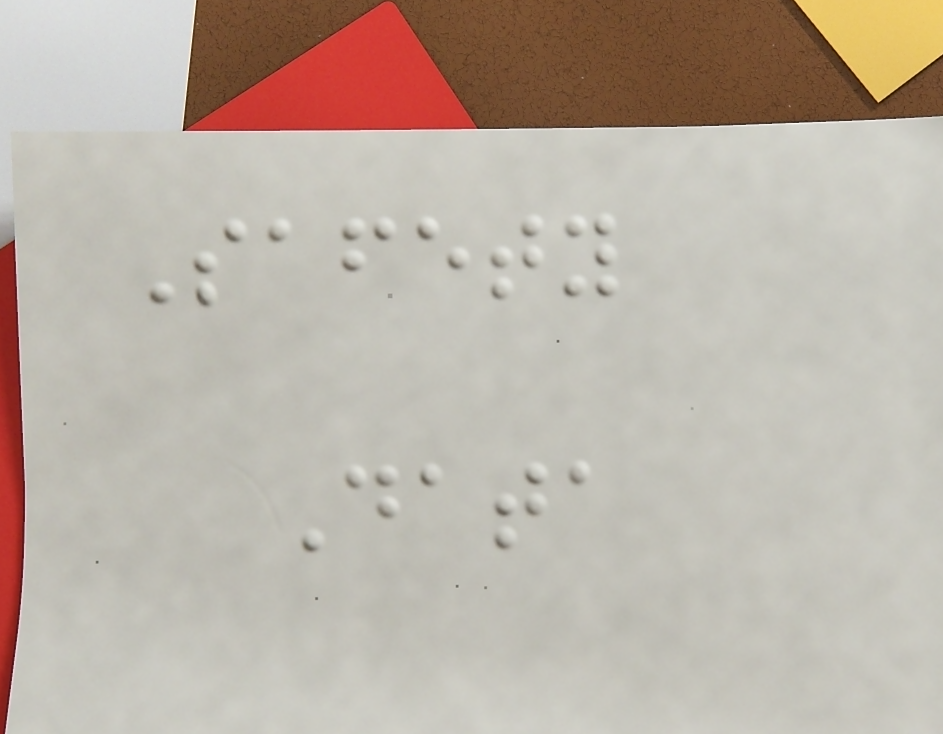Safety
Data
